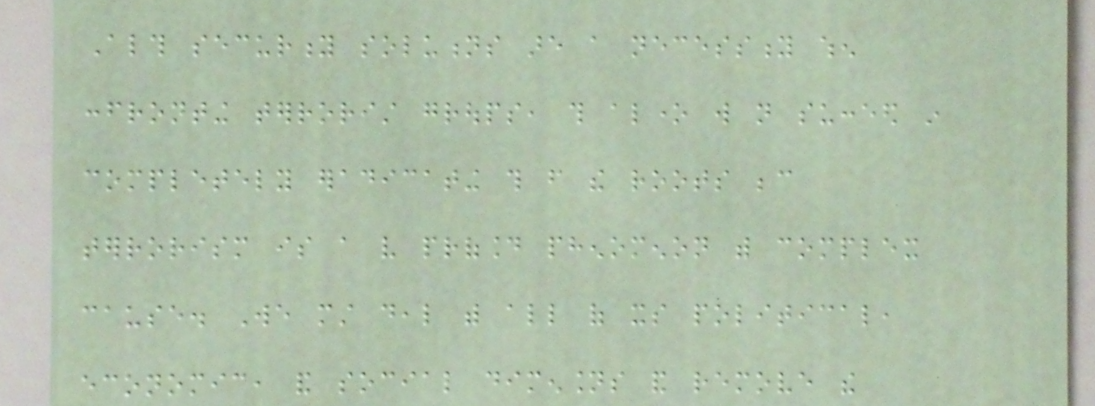Although security solutions are a necessity when
confronting terrorist groups, this alone will not succeed in
completely eradicating this from the roots because
terrorism is a very profound phenomenon with complex
cause. We must deal with all of its political,
economic, and social dimensions and remove the
